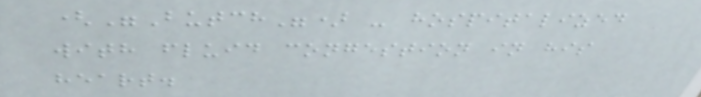("Butch") - hospitalized
with fluid congestion in his
heart.
